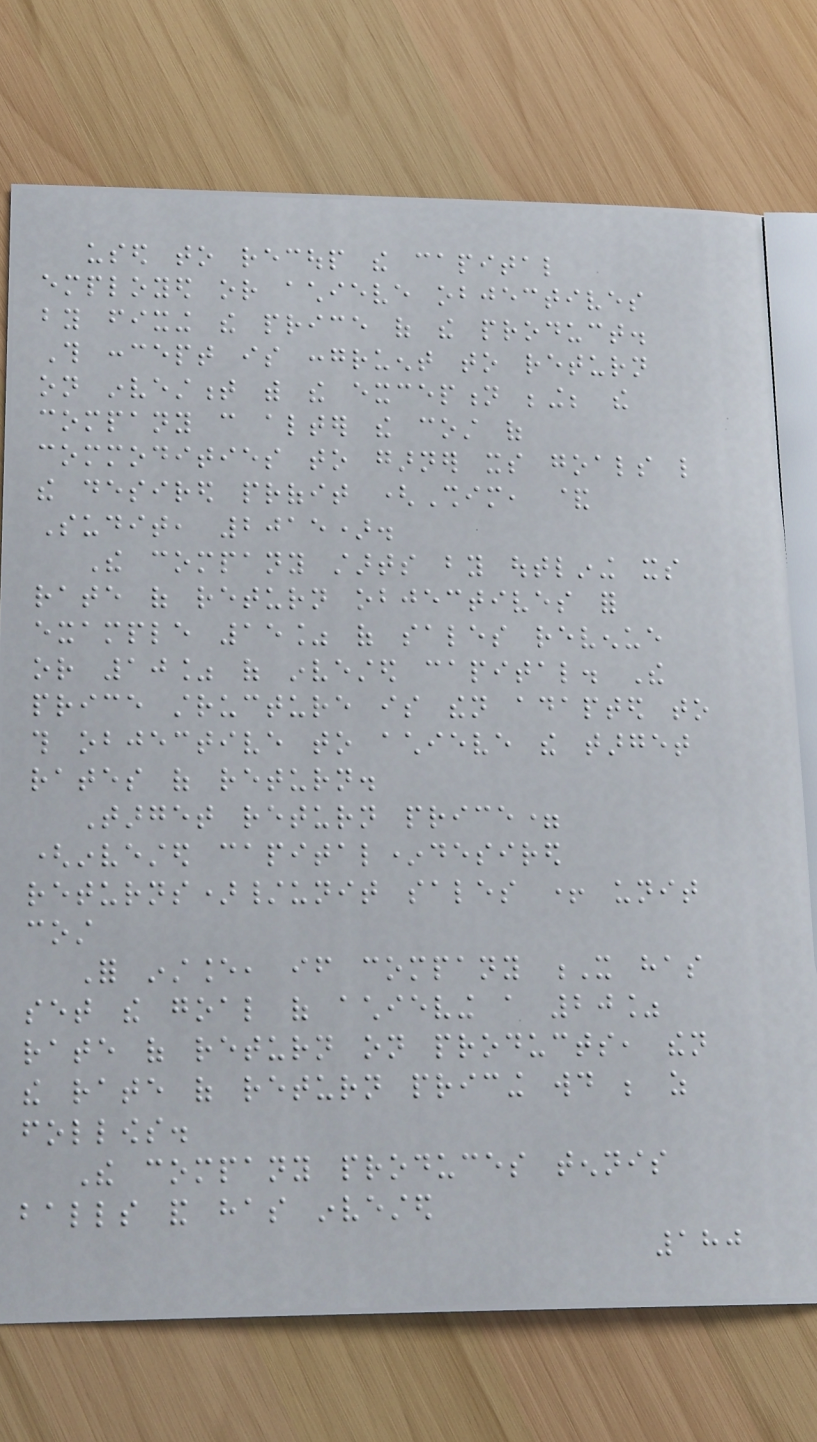used to recoup the capital
employed or achieve objectives
by fixing the price of the product.
This concept is congruent to return
on investment with the exception being; the
company can alter the cost of
commodities to garner its goals like
the desired profit (Shim, &
Sudit, 2015).
The company starts by outlining its
rate of return objectives for
example 15% of sales revenue
or 10% of invested capital. The
price structure is then adapted to
this objective to achieve the target
rates of return.
Target return price=
(invested capital*desired
returns)/unit sales + unit
cost
For instance, if company X has
set the goal of achieving a 20%
rate of return on products, then
the rate of return pricing would be as
follows.
The company produces tennis
balls and has invested
180
